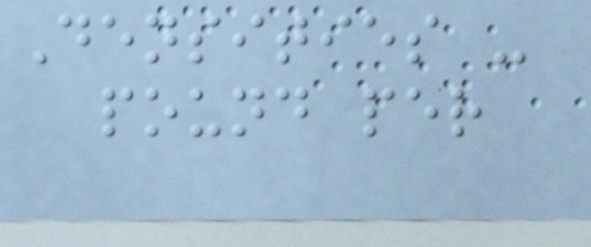Densities -
pound per
